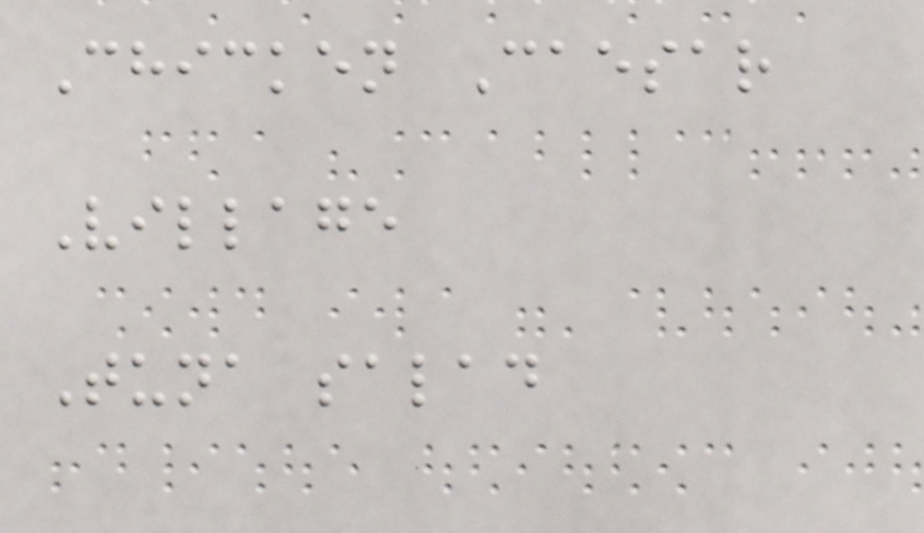Chicken Caesar
Village
Tuna salad
